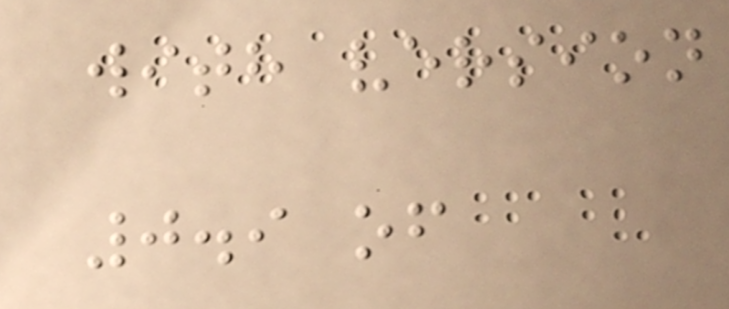with version
0.9 of
